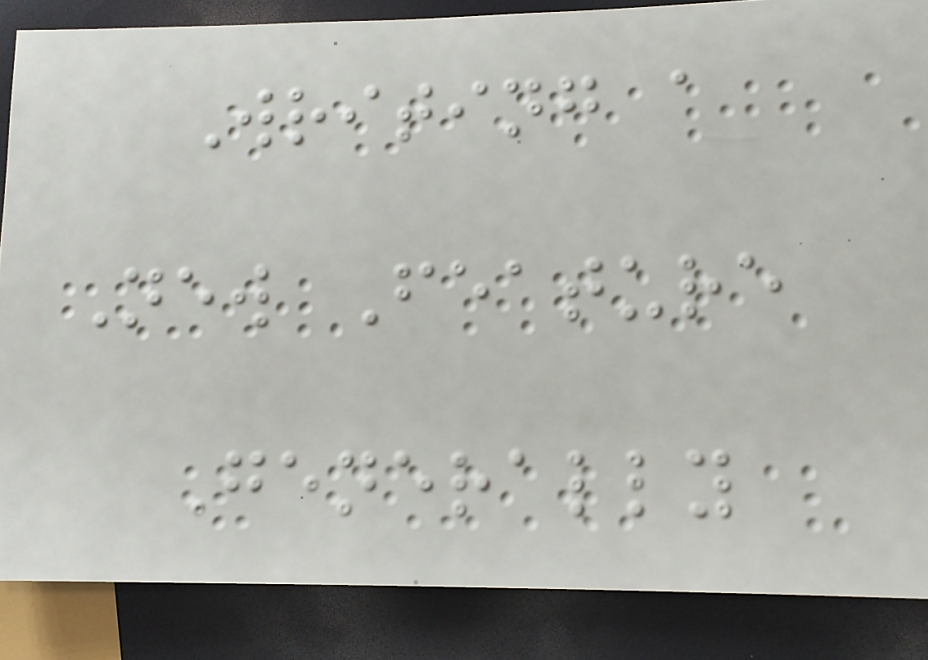Writing a
New Feature
Generally
